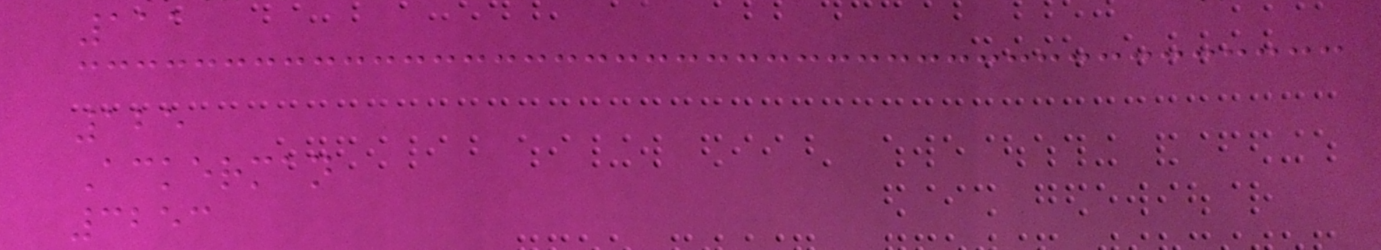111
125
Ackerman
3253
